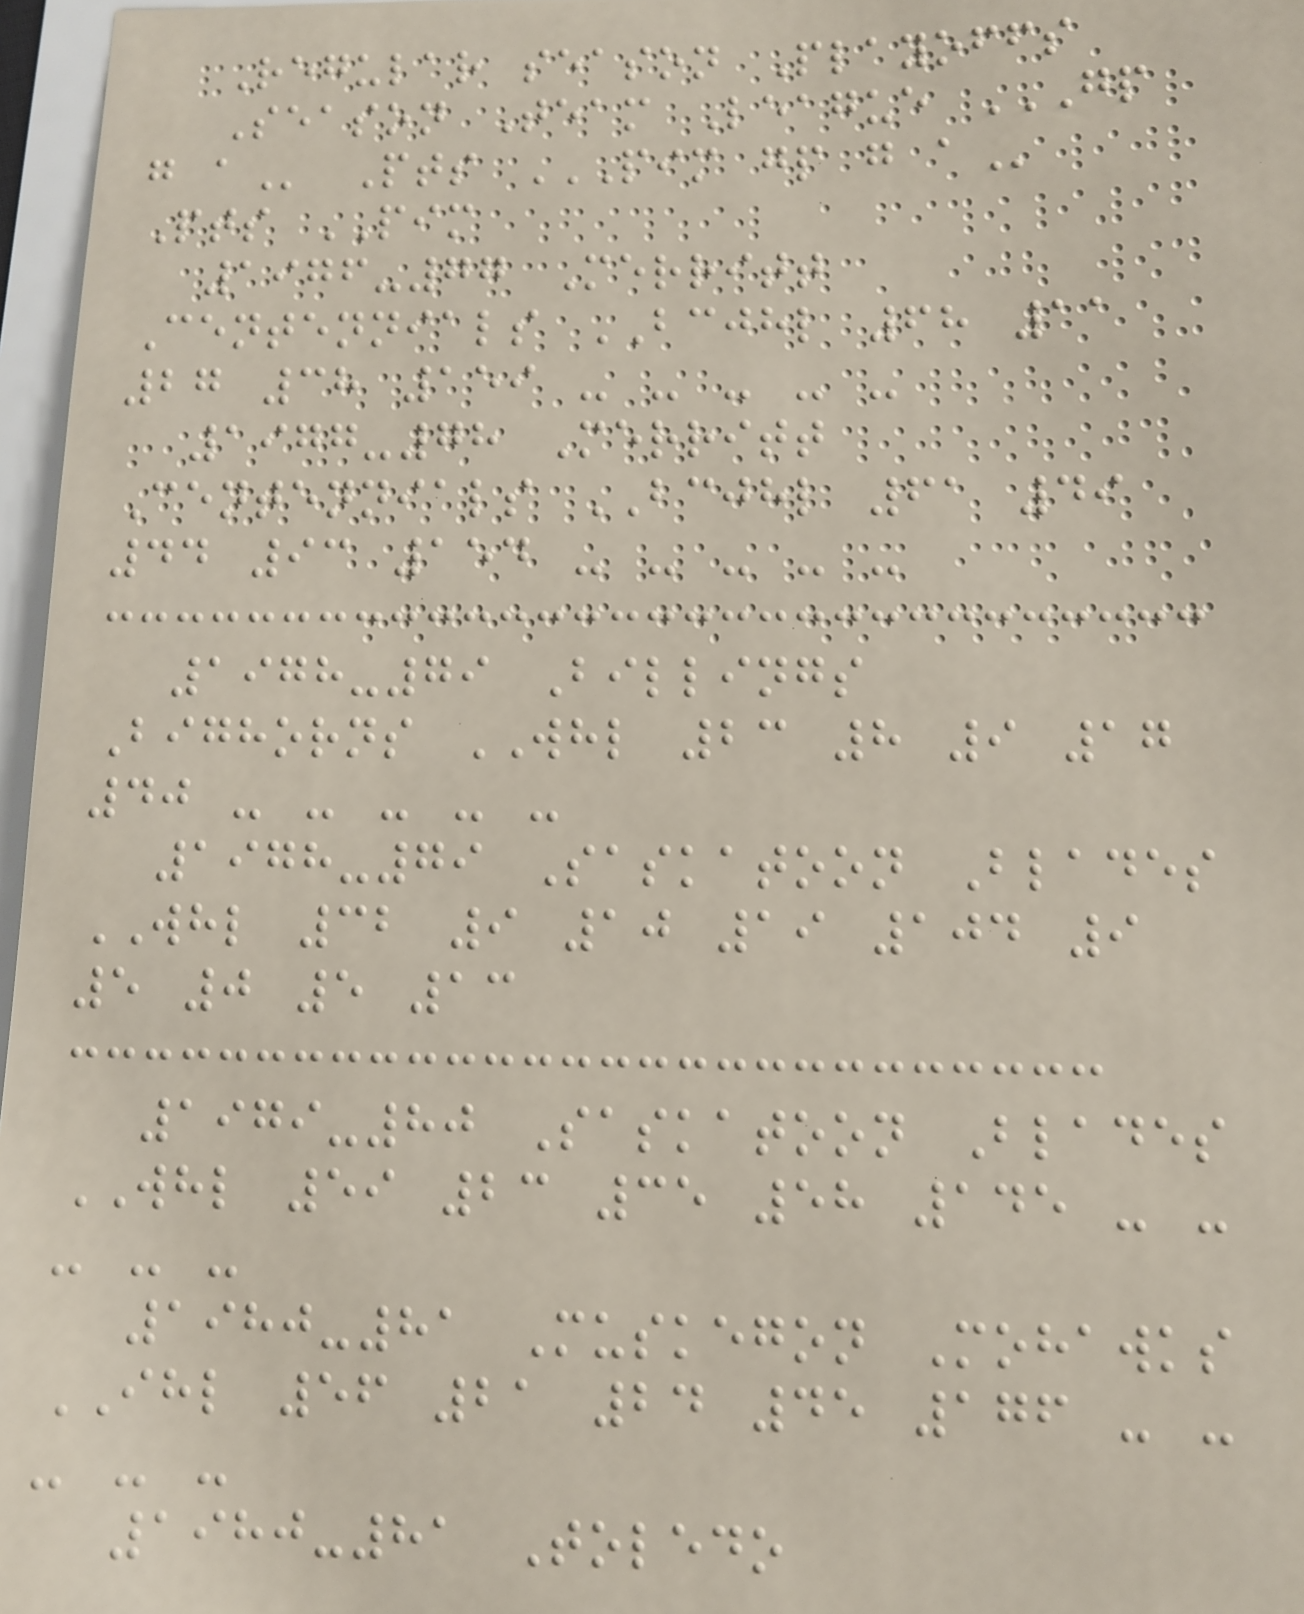Regular season Playoffs
Season Team League GP
G A Pts PIM GP G A
Pts PIM
1976-77 Merritt
Centennials BCJHL 68 11
27 38 159 - - - - -
1977-78 Merritt
Centennials BCJHL 61 49
44 93 154 - - - - -
1978-79 Billings
Bighorns WHL 23 8 9 17
40 - - - - -
1978-79 Saskatoon Blades
WHL 32 9 10 19 104 9
5 0 5 13
1979-80 Saskatoon Blades
WHL 59 23 35 58 145 - -
- - -
1980-81 Muskegon Mohawks
IHL 56 21 24 45 176 - -
- - -
1980-81 Toledo
